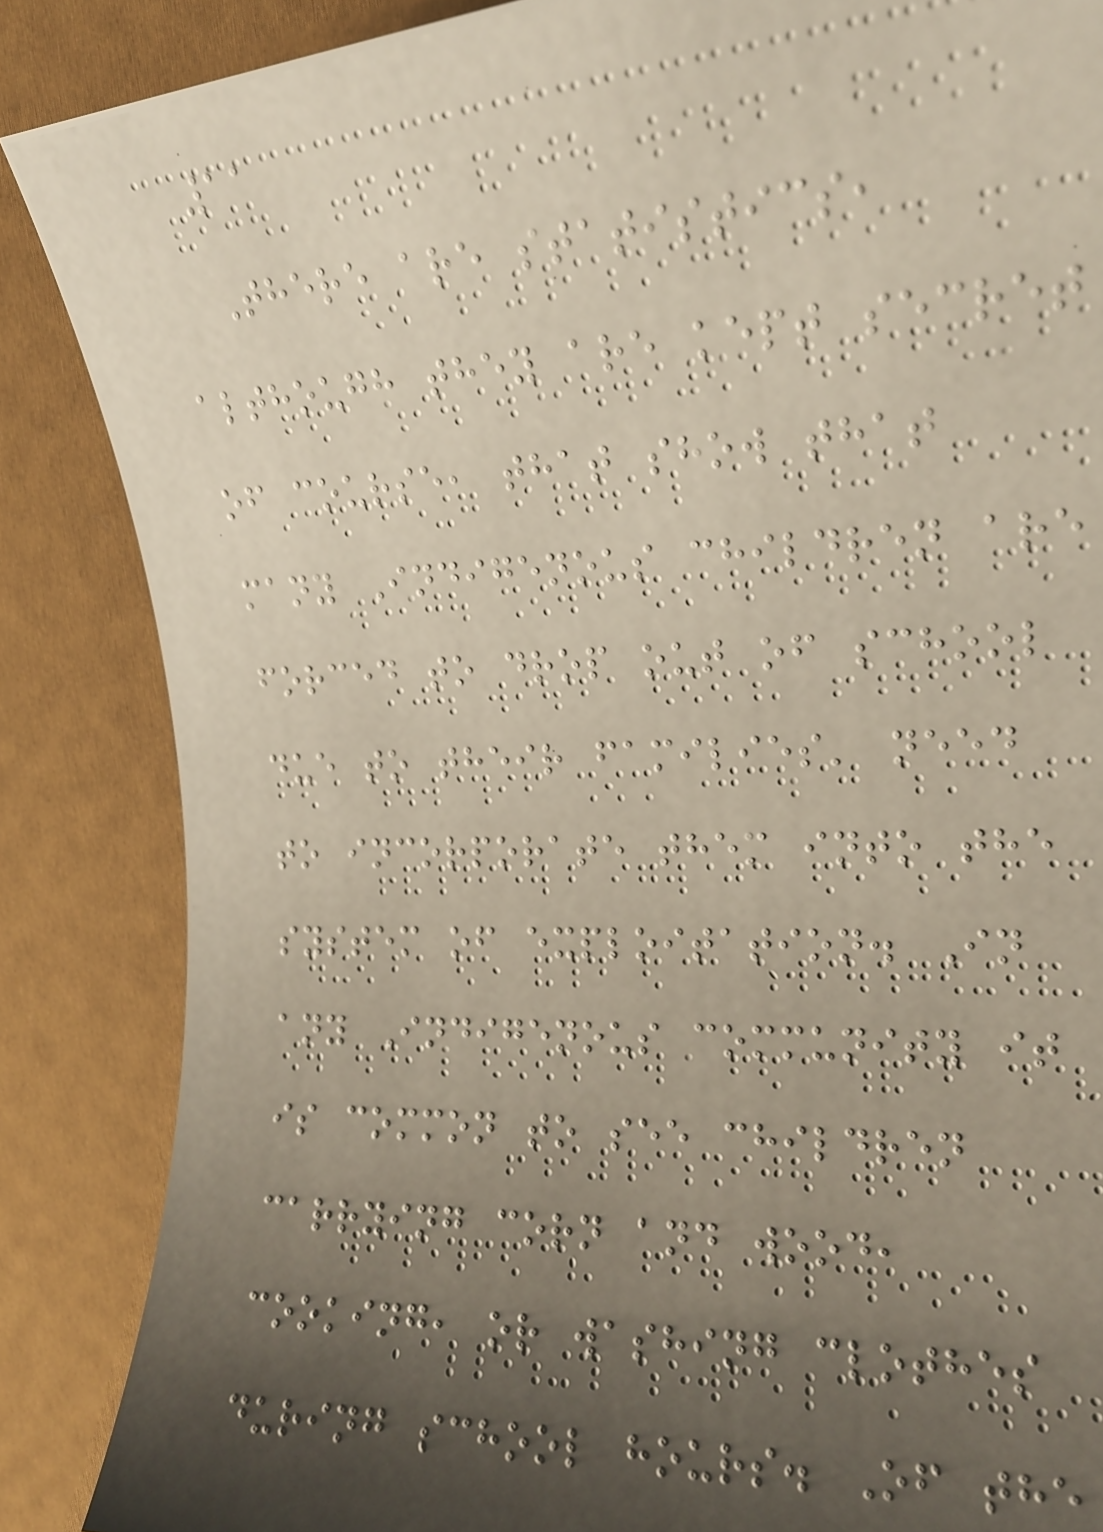11
There are statistics,
although they are kept secret
of course, that show that
many Indigenous children are
forced to drop out of school
due to their families' need
to incorporate them into the
system of exploitation. In
any Indigenous community it
is common to see children
carrying corn and wood,
cooking, or washing clothes
during school hours. Of the
